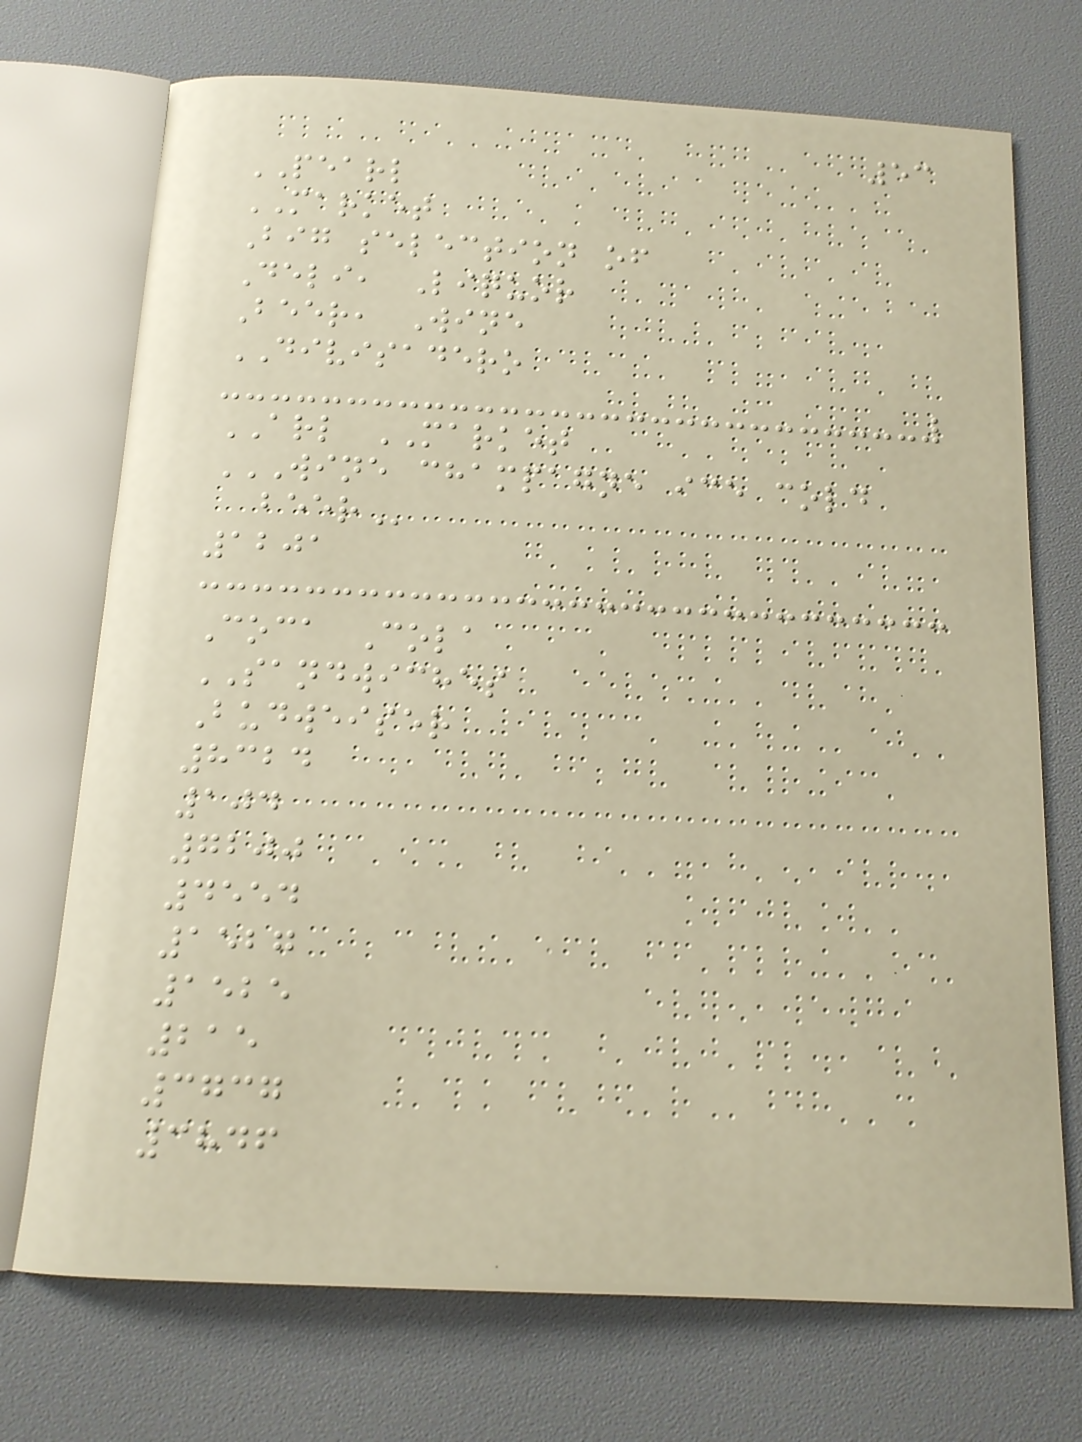53
PEARL
MARKET
Big selection of
Deli, Liquor
Beer, Wine
DIVISADERO
ARL MARKET
WINE CHAMPAGNE ICE COLD
BEER
1201
Coca Cola
SANDWICHES
Budweiser
8324
104
7200
4554
1527
1525
215
3737
3846
